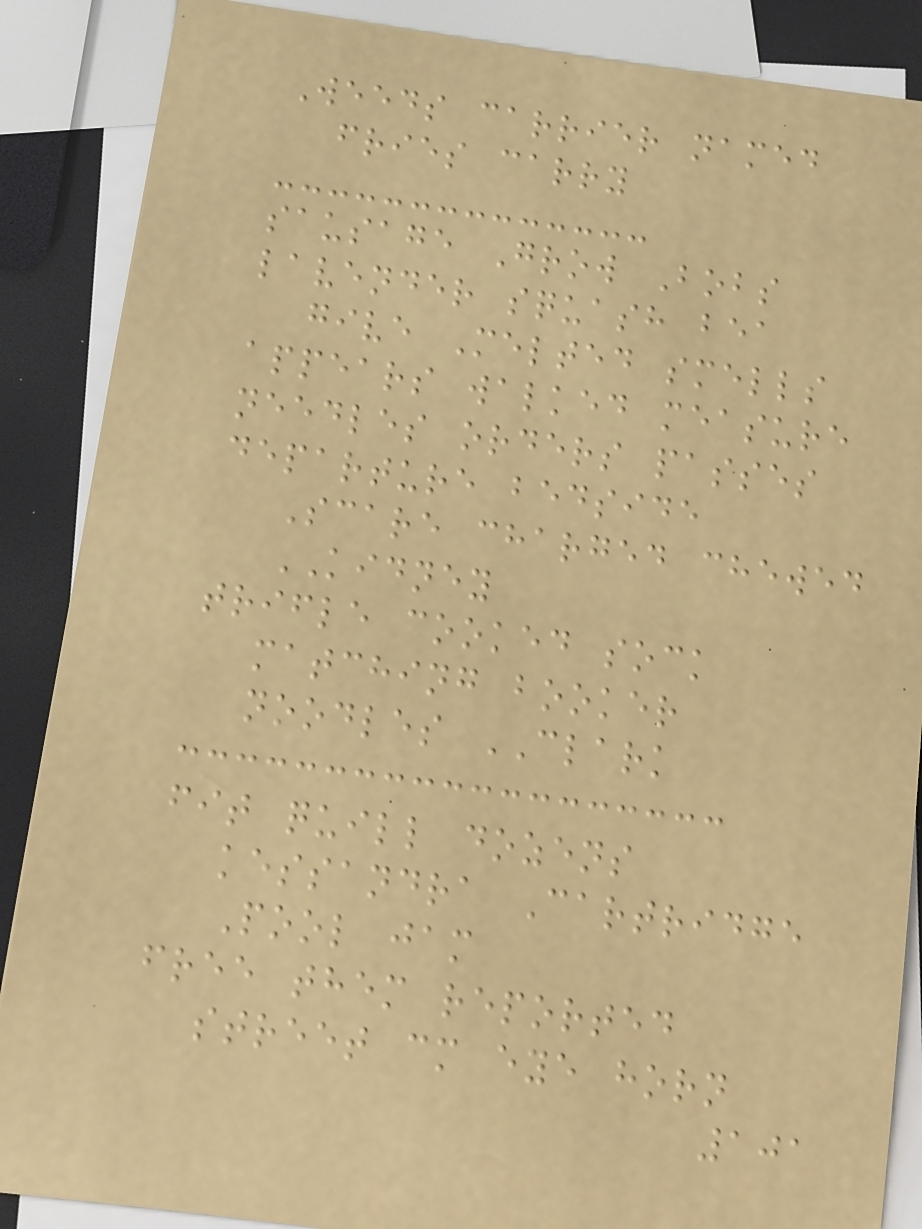Weeds carrier named
fries carry
sausage Grow Bobs
lavender squash bea
give Melted smells
appears walked measure
needles orders passes
departure bedside
Scare charged chewed
KIDNEY
trifle cooked sock
matching booker
noodles CLARK
fit quill dozens
kessandra Cartridge
Pool jam
free them reported
street cm eye horn
101
